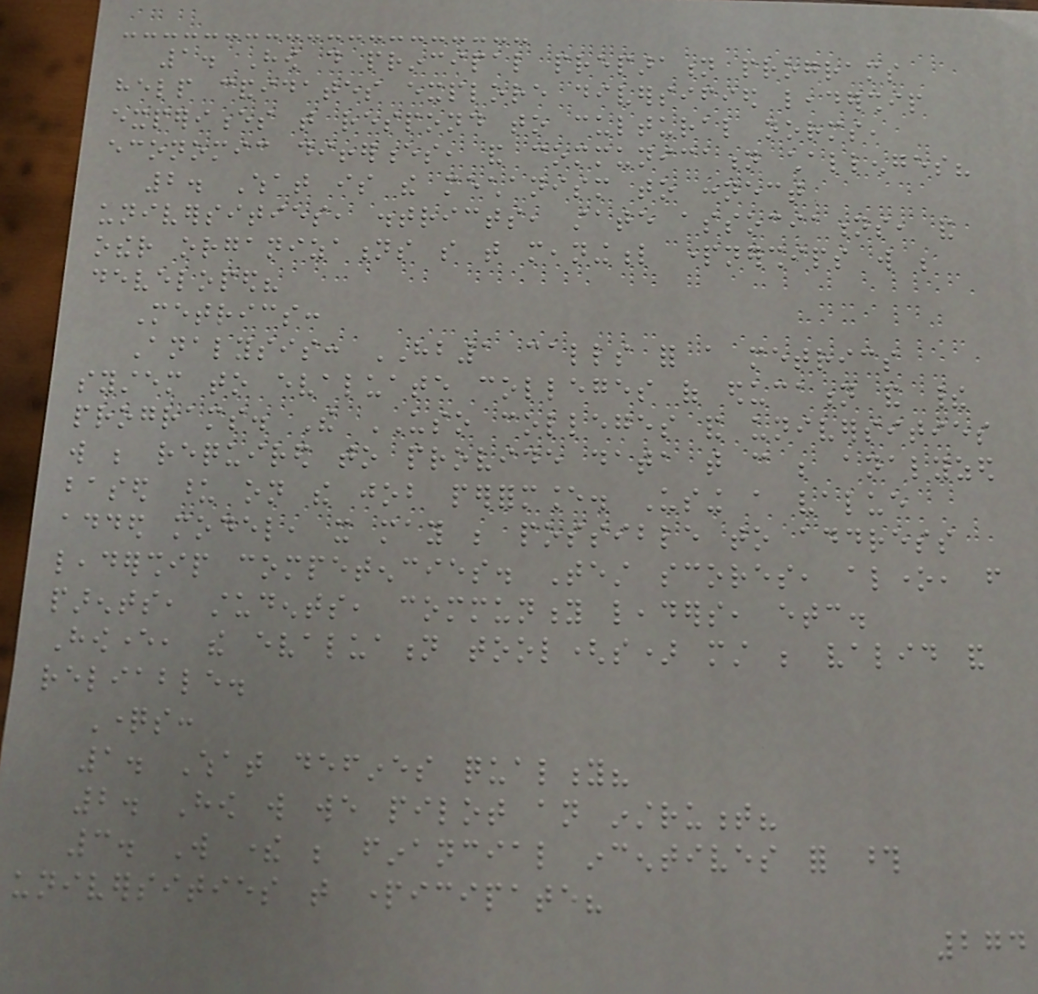1. How do principal preparation programs
help candidates explore diversified leadership
experiences that respond to cultural norms,
economic differences, and communication challenges?
2. What is the mechanism to connect
universities, districts, state associations, and
other organizations so that meaningful partnerships will be
developed?
Metrics:
Analysis: HB1 calls for a metrics
system to evaluate colleges of education and their
programs. The USO colleges and universities
will be required to provide data that can be analyzed
based upon on the job performance. Using a value
added model, it may be possible to address
leadership competencies. Test scores, alone, from
parents, students, community leaders, etc.
However, the evaluation tool(s) must be valid and
reliable.
Questions:
1. What defines quality?
2. How will we pilot an instrument?
3. Will there be financial incentives for those
universities that participate?
274
